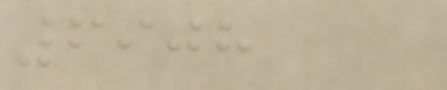6908
